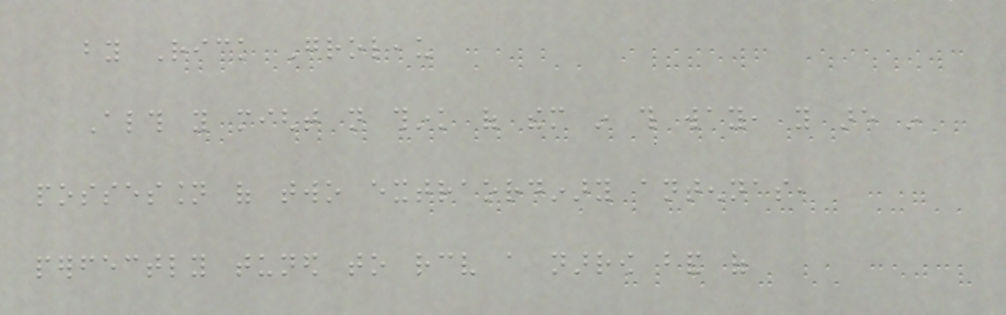by Rick Groleau
Although you might not think of them in this way, you are in
possession of two extraordinary antennas,
perfectly tuned to receive a narrow band of
